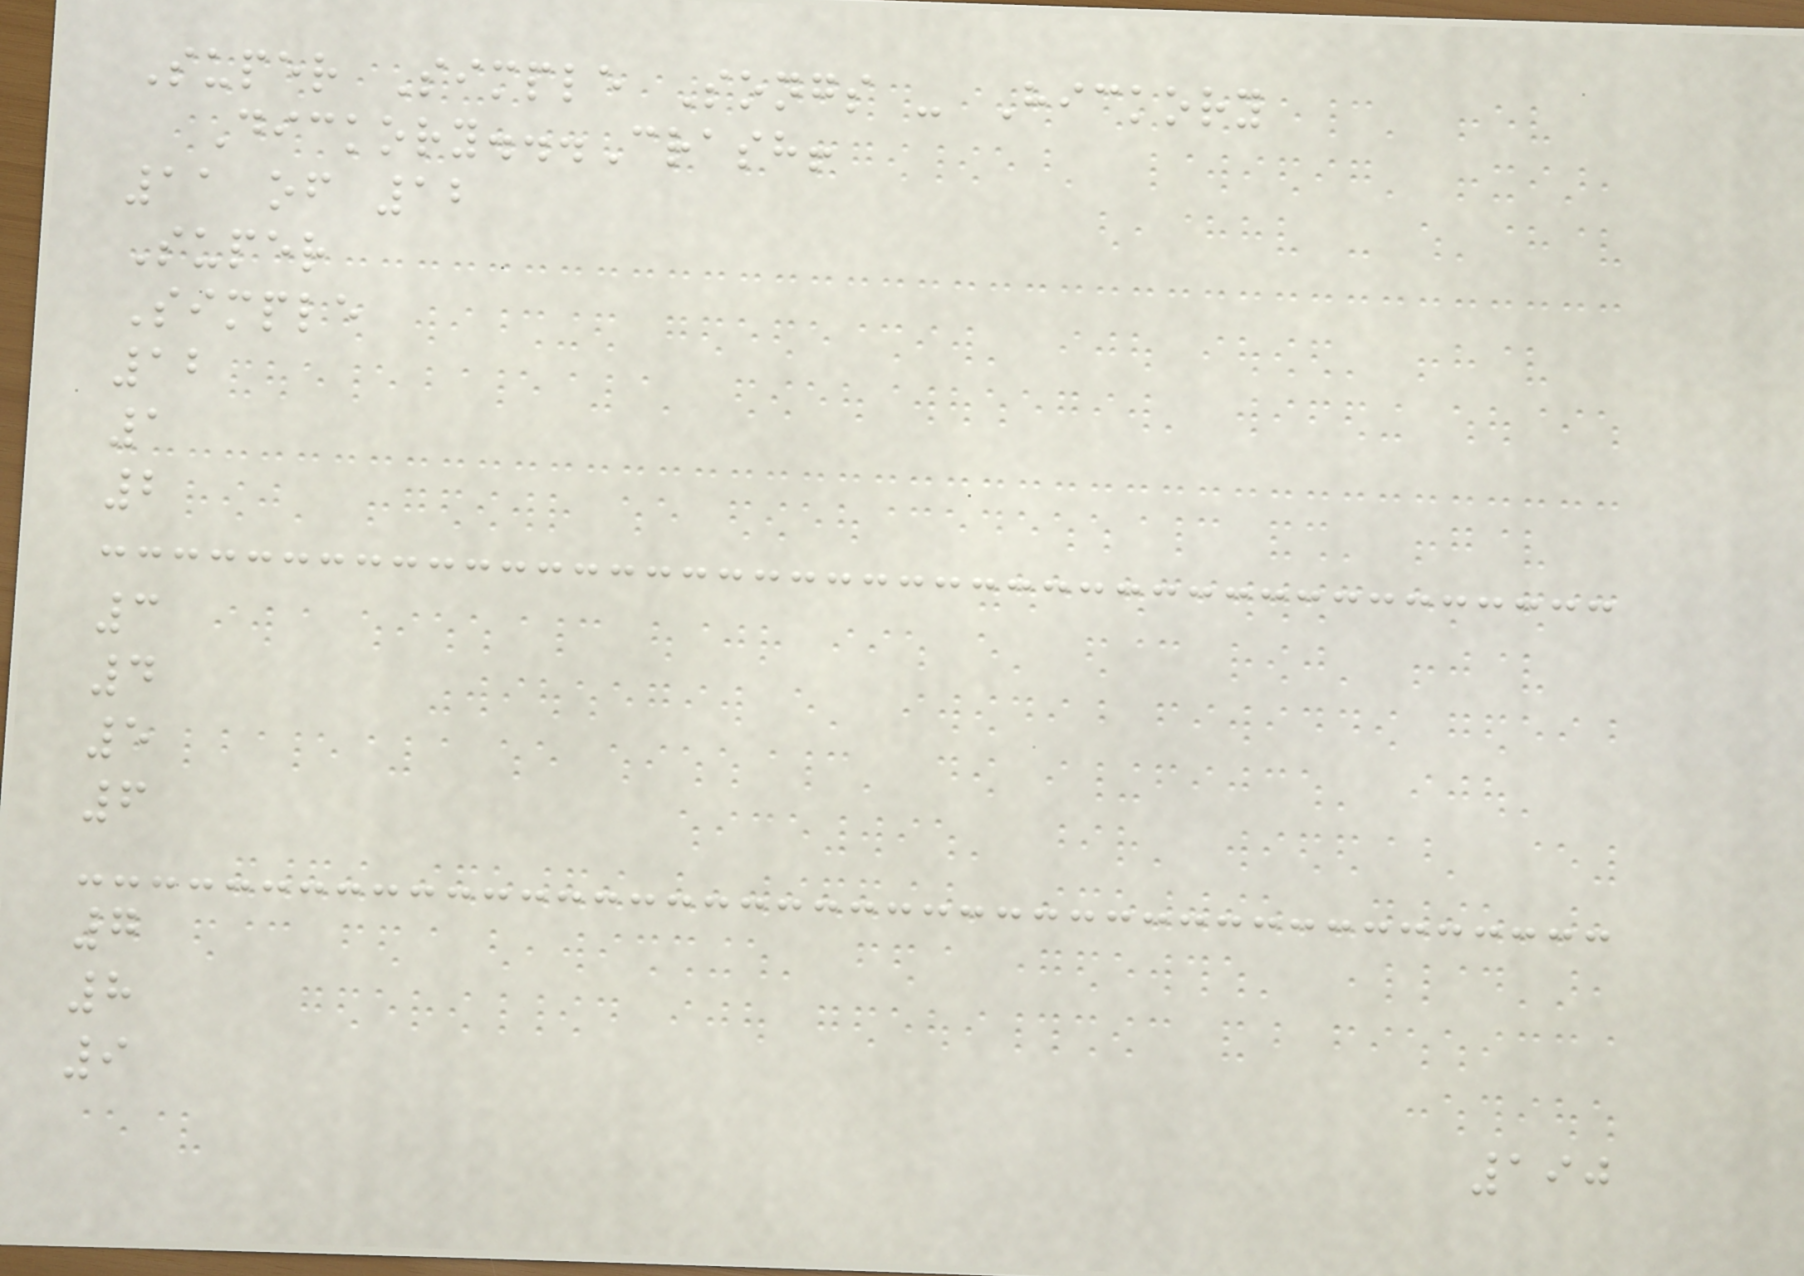Super Simple Songs - Hickory
Dickory...Crash!
11 of 12
Super
Simple
12
1
2
3
4
5
6
7
8
9
190
